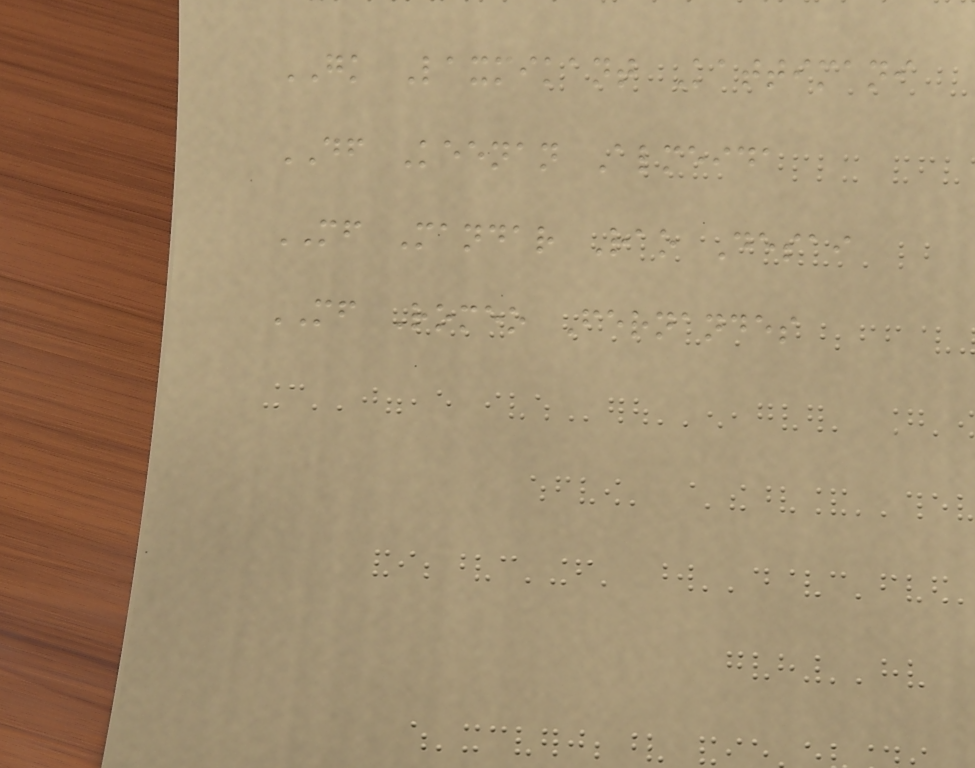GK Laxmikant Kattimani
DF Keenan Almeida
MF Mandar Rao Desai
MF Romeo Fernandes
